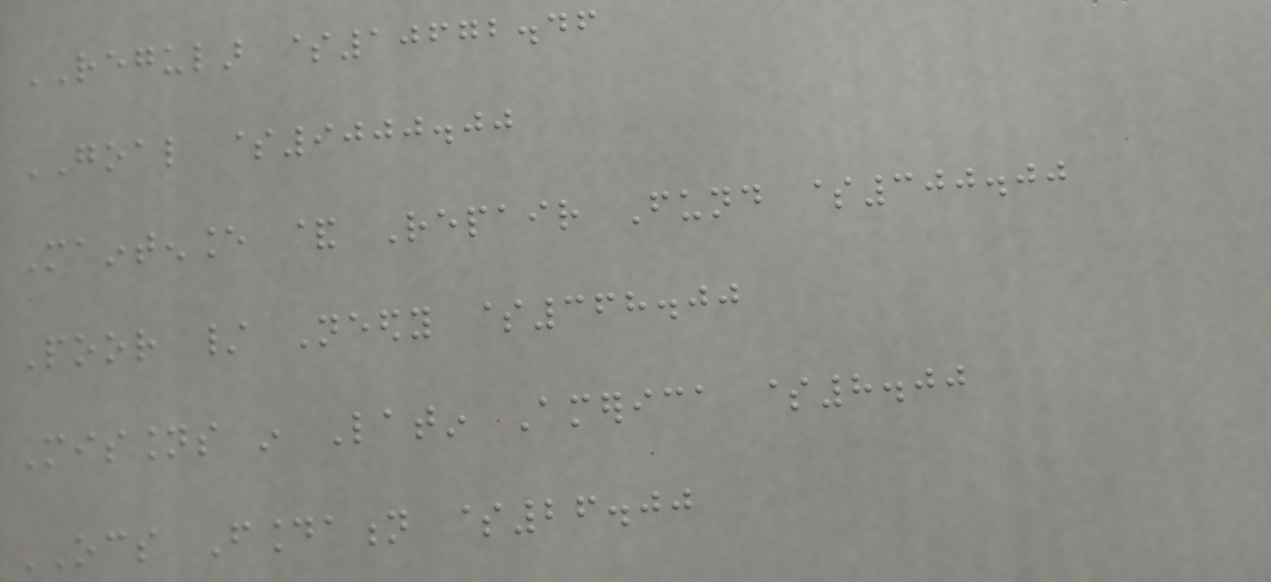REGULAR $10672.46
GOAL $9000.00
Maintenance & Repair Fund $300.00
Poor / Needy $368.00
Missions in Latin America $8.00
OCS Foundation $26.00
